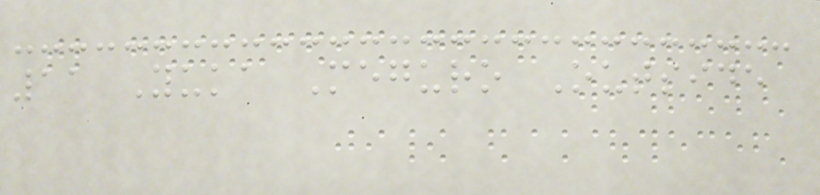11 Yuka Meguro Outside
